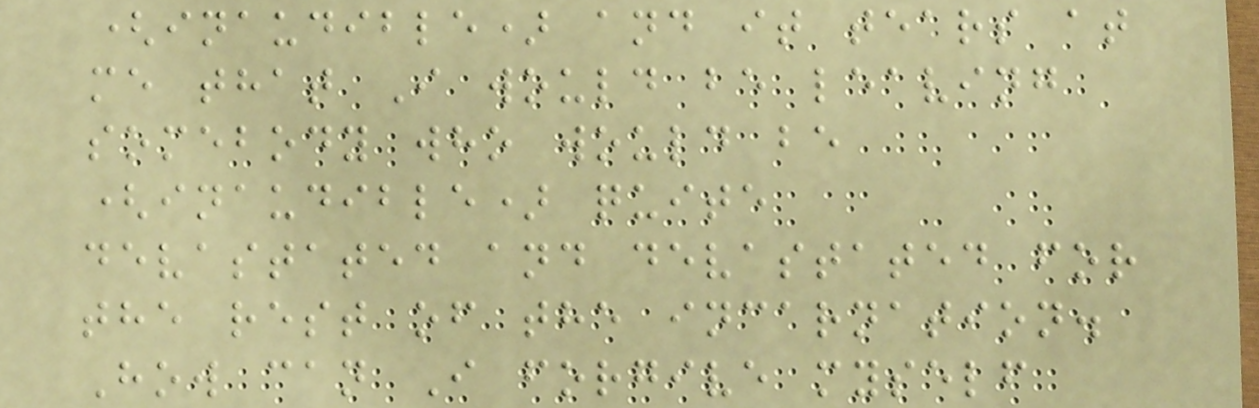(inaudible) and it tears at
me that I would be leaving
somebody who would be
(inaudible) quite
devastated and devastated for
the rest of the incarnation.
How can I forgive myself
